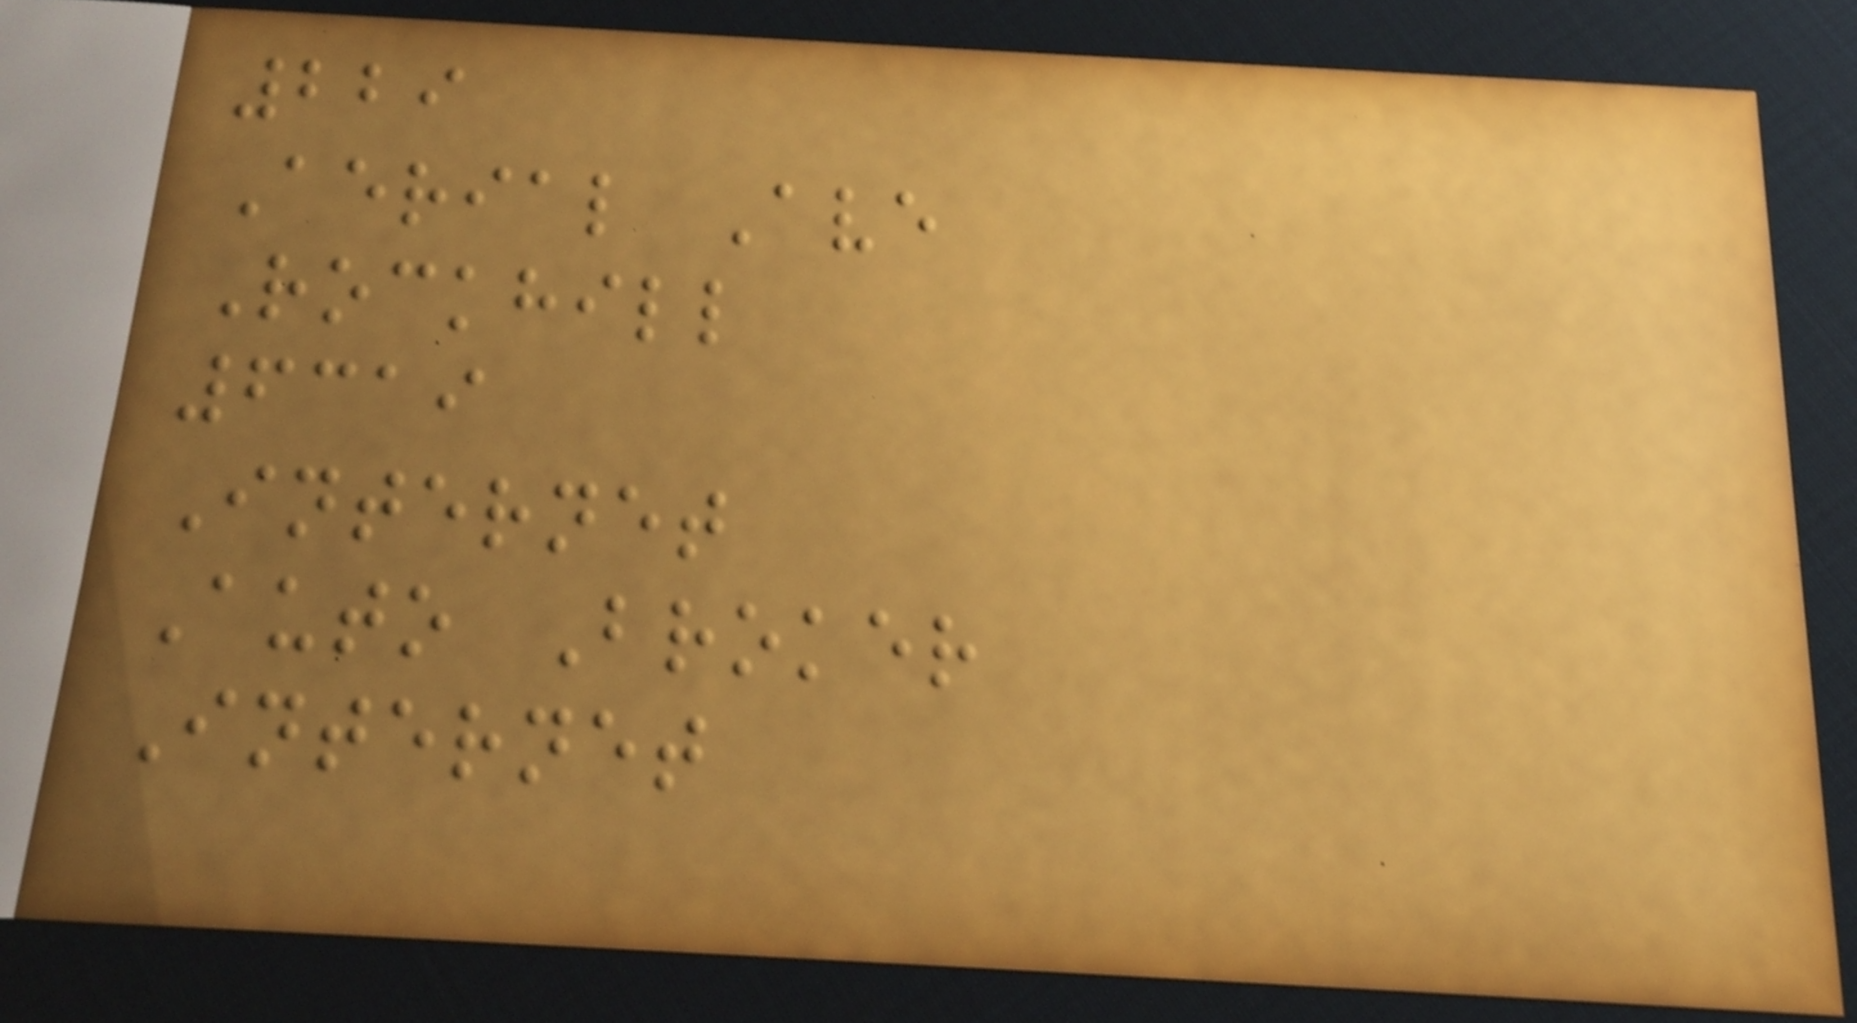229
Aerial Ave
Rockhill
6319
Internet
Auto Broker
Internet
